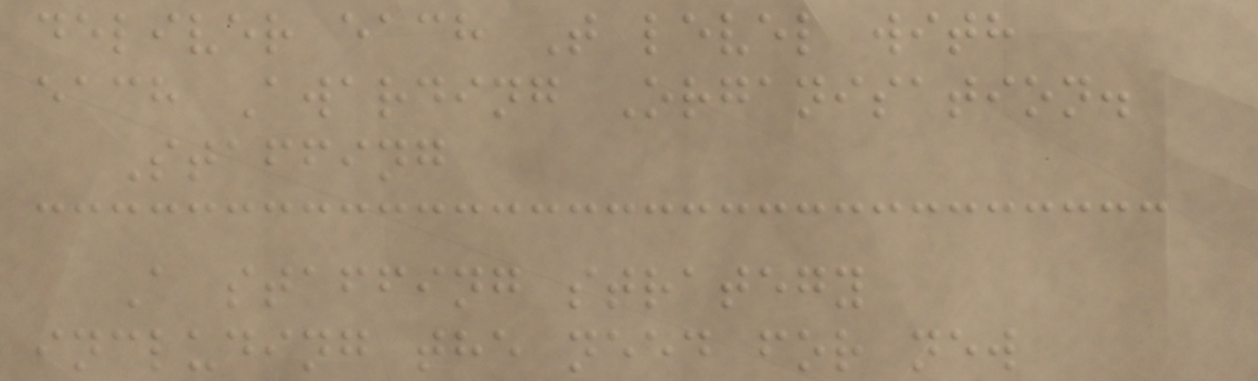deliver each T level with
each Awarding Organisation.
Staffing
A staffing strategy
including the need for new
